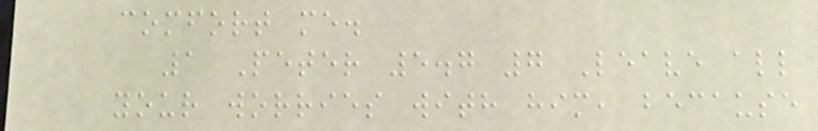comfort me.
1 Peter 5.7 7 Leave all
your worries with him, because
